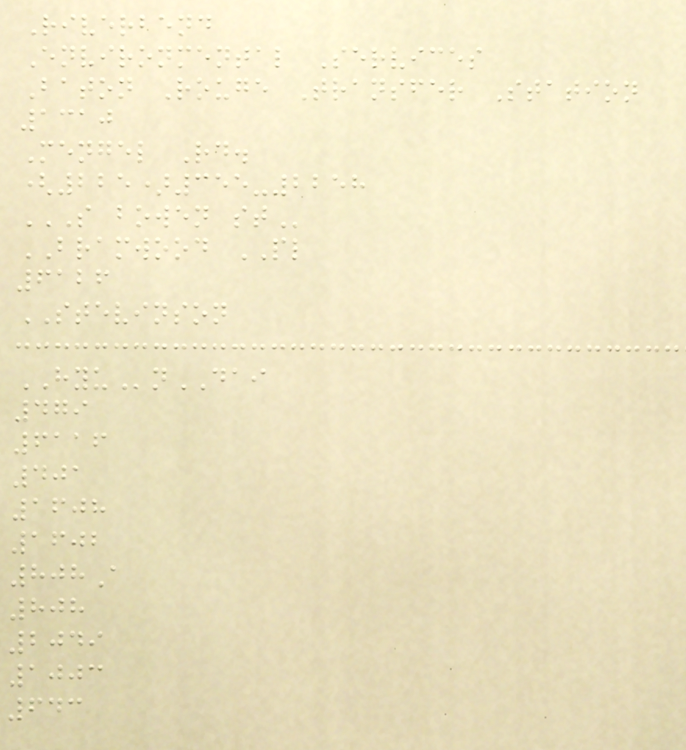Riverbend
Environmental Services
Baton Rouge Transfer Station
1310
Mengel Rd.
(225)355-2258
S BOWEN ST
BRAMWOOD PL
6126
STEVINSON
HYUnDAI
479
6116
401
1608
1602
808A
808
2049
1003
643
